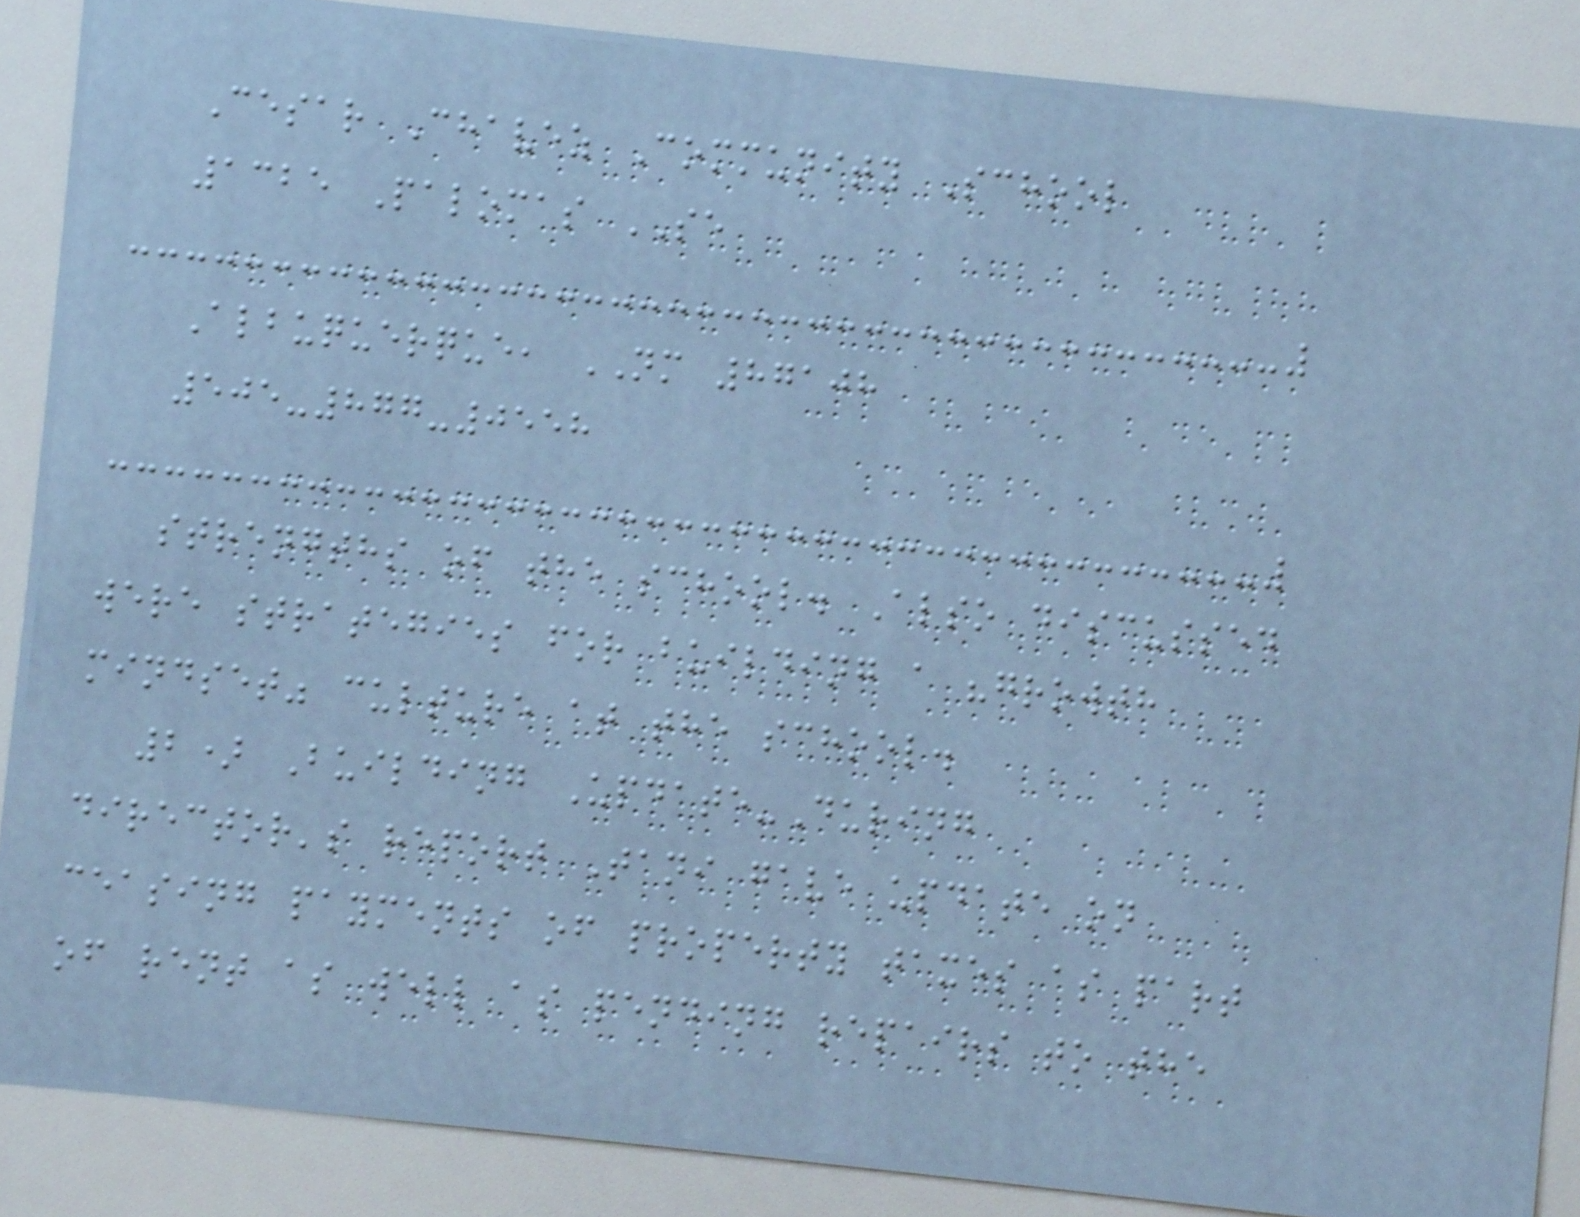Cesar Chavez Community School
1325 Palomas SE
Albuquerque, NM 87108
505-877-0558
strengths of the school. Also discussed
were strategies for building a "growth
mindset" culture at the school.
2) Building Update-During
director's report Tani gave update on
ceasing payments of property taxes as part
of rent as well as pending repairs to the
